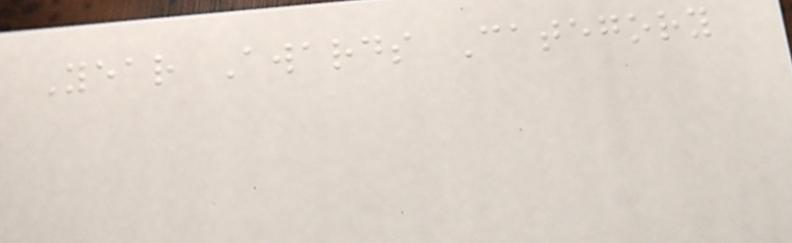Year Awards Category
